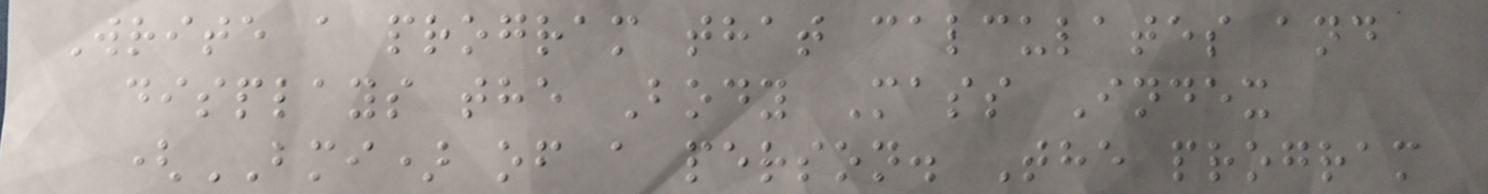Write a program that calculates and
displays the Body Mass Index
(BMI) of a person. The program
